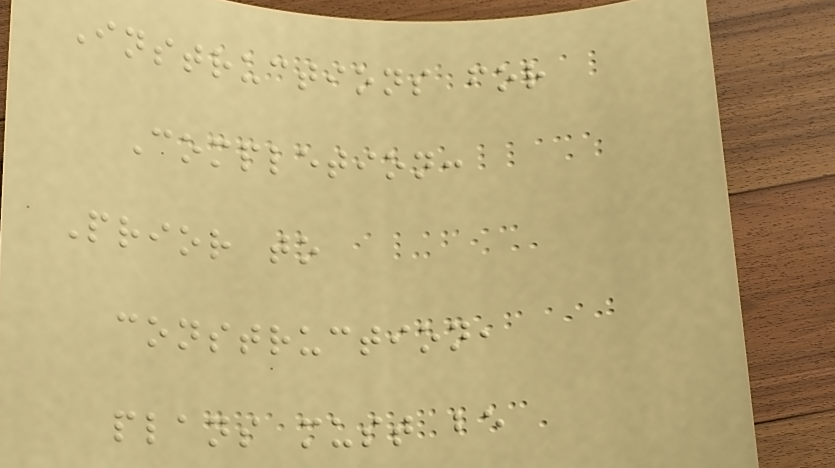Instructions for
Completion:
Prior to
construction,
plans must be
